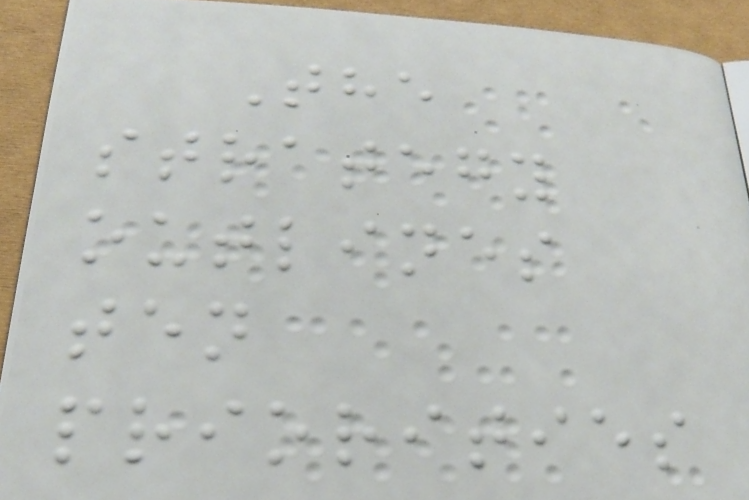The
strategy
outlines
ten
priorities
